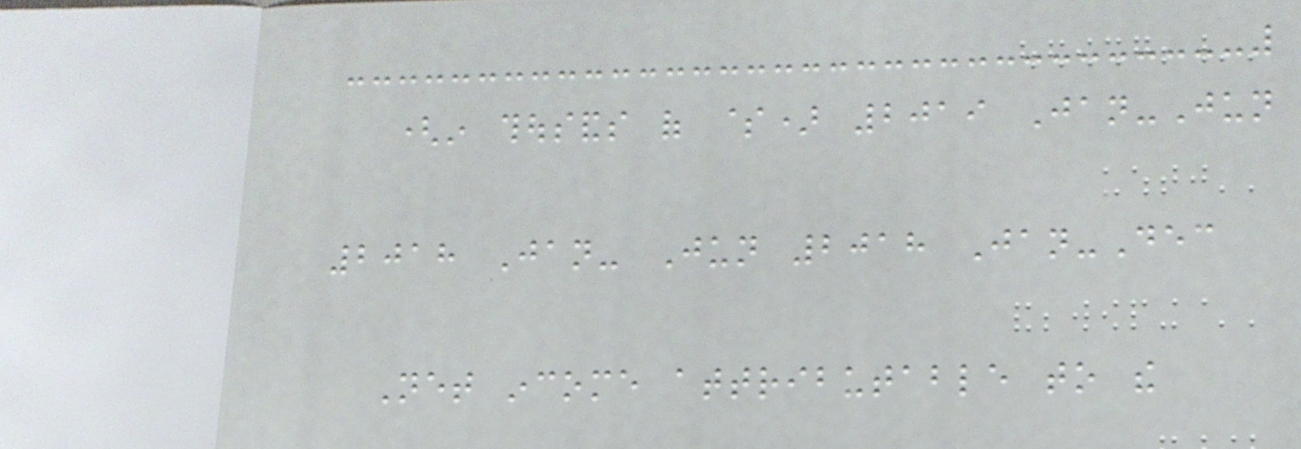(in thousands of $) 2019 Jan-Jun
2018 Jan- Jun 2018 Jan-Dec
Net income attributable to the
